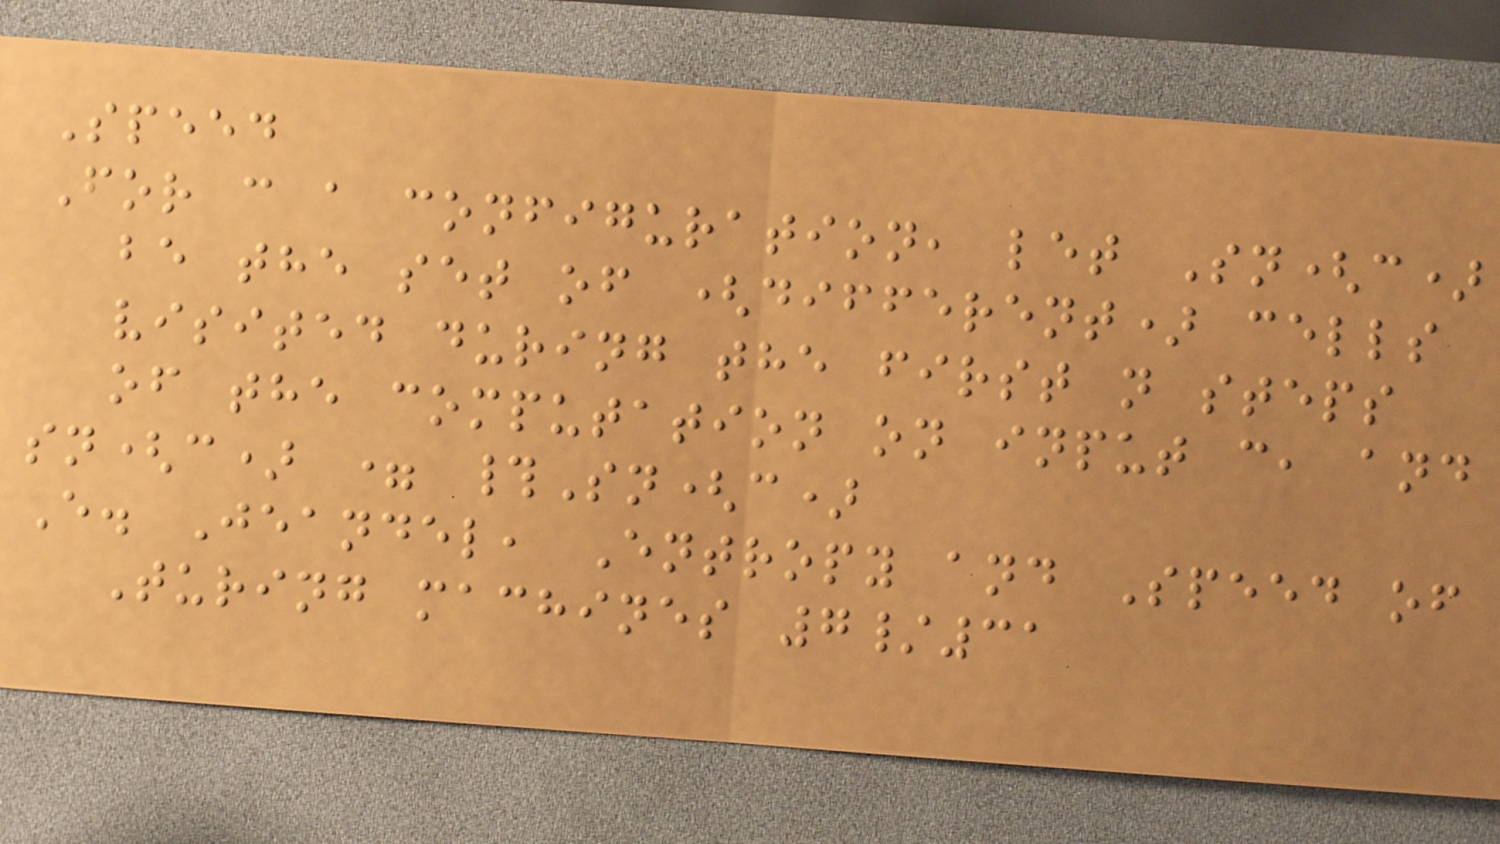Speed
For c a configuration, let Sn(c)
be the set of (different) cells
visited during the first n steps
of the computation on input c, and
sn(c) = #Sn(c)
E. Jeandel, Entropy and Speed of
Turing machines 7/31
